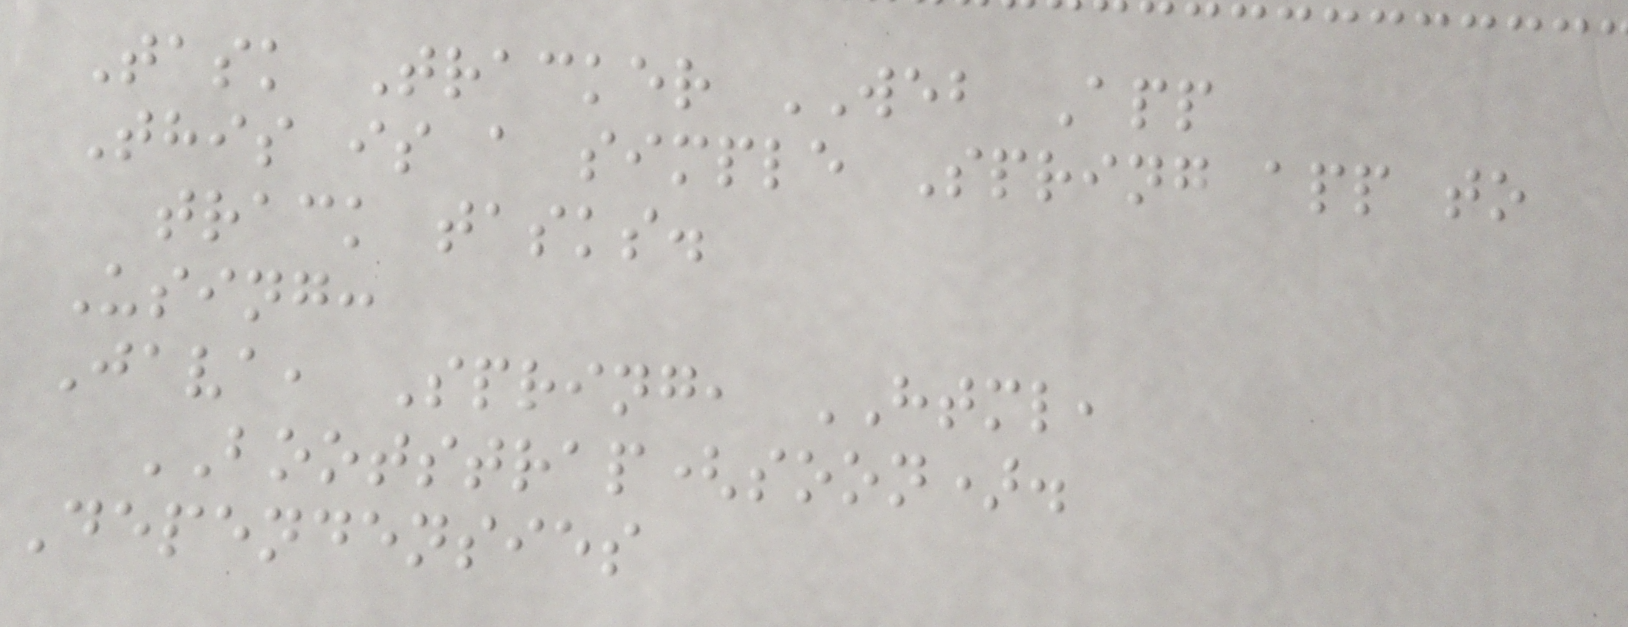Task Tracker WEB App
This is a simple Spring app to
track tasks.
Using:
Java, Spring, HTML,
BOOTSTRAP(soon).
Dependensies
